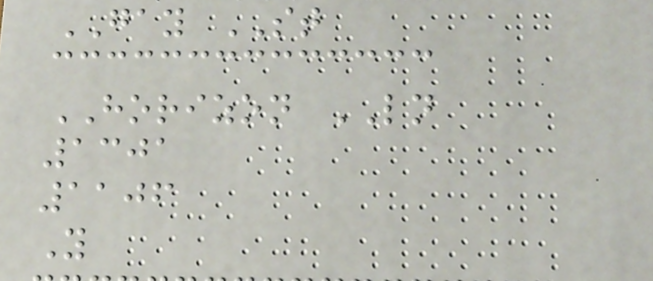GAY ST
HORIZON LN
1301
1106
Y
